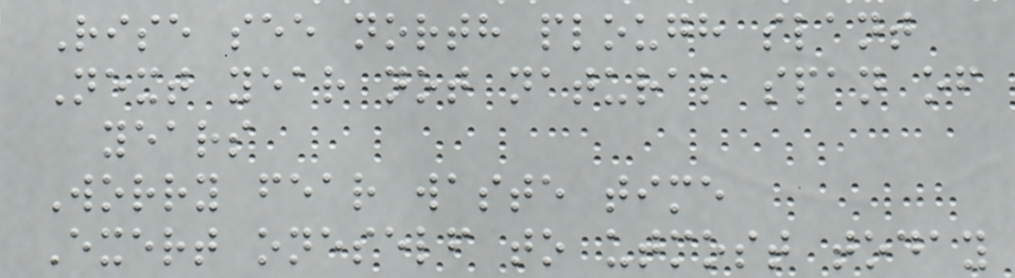Rise see north plough slant
Next year not natural span of
years
Worry fear waste time
Exert oneself to utmost today
